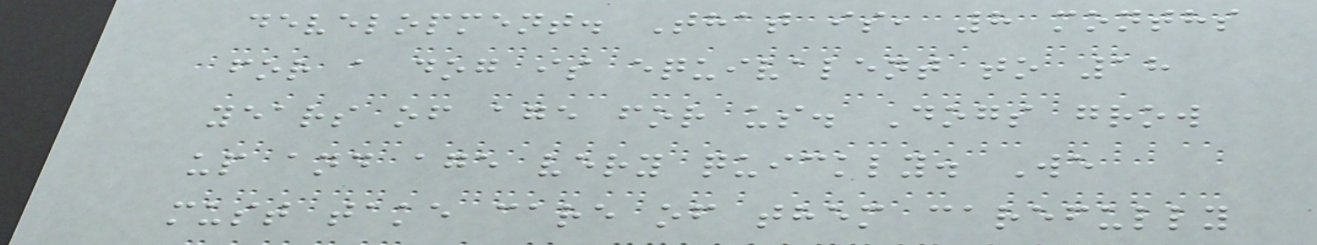development. That is, 8 months
for a dog is equivalent to 18
years of age for us. Dogs grow
up and age very quickly. We
must take care of them carefully
